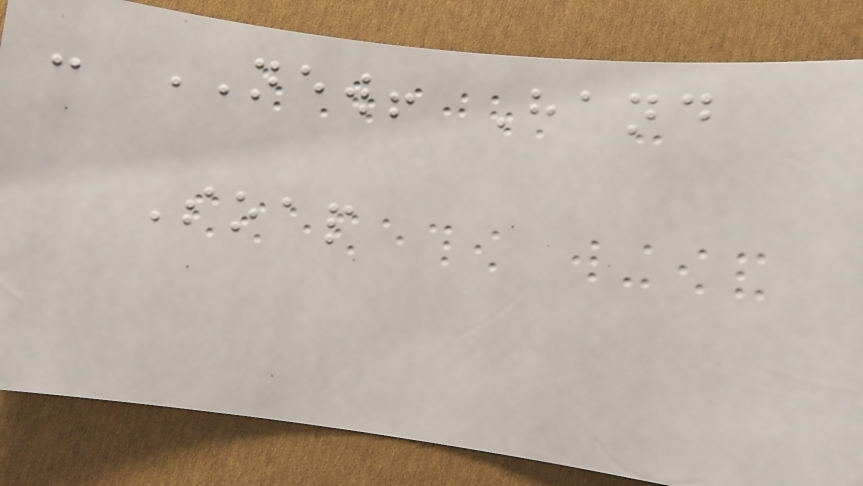- NEW! Hand
Soap
